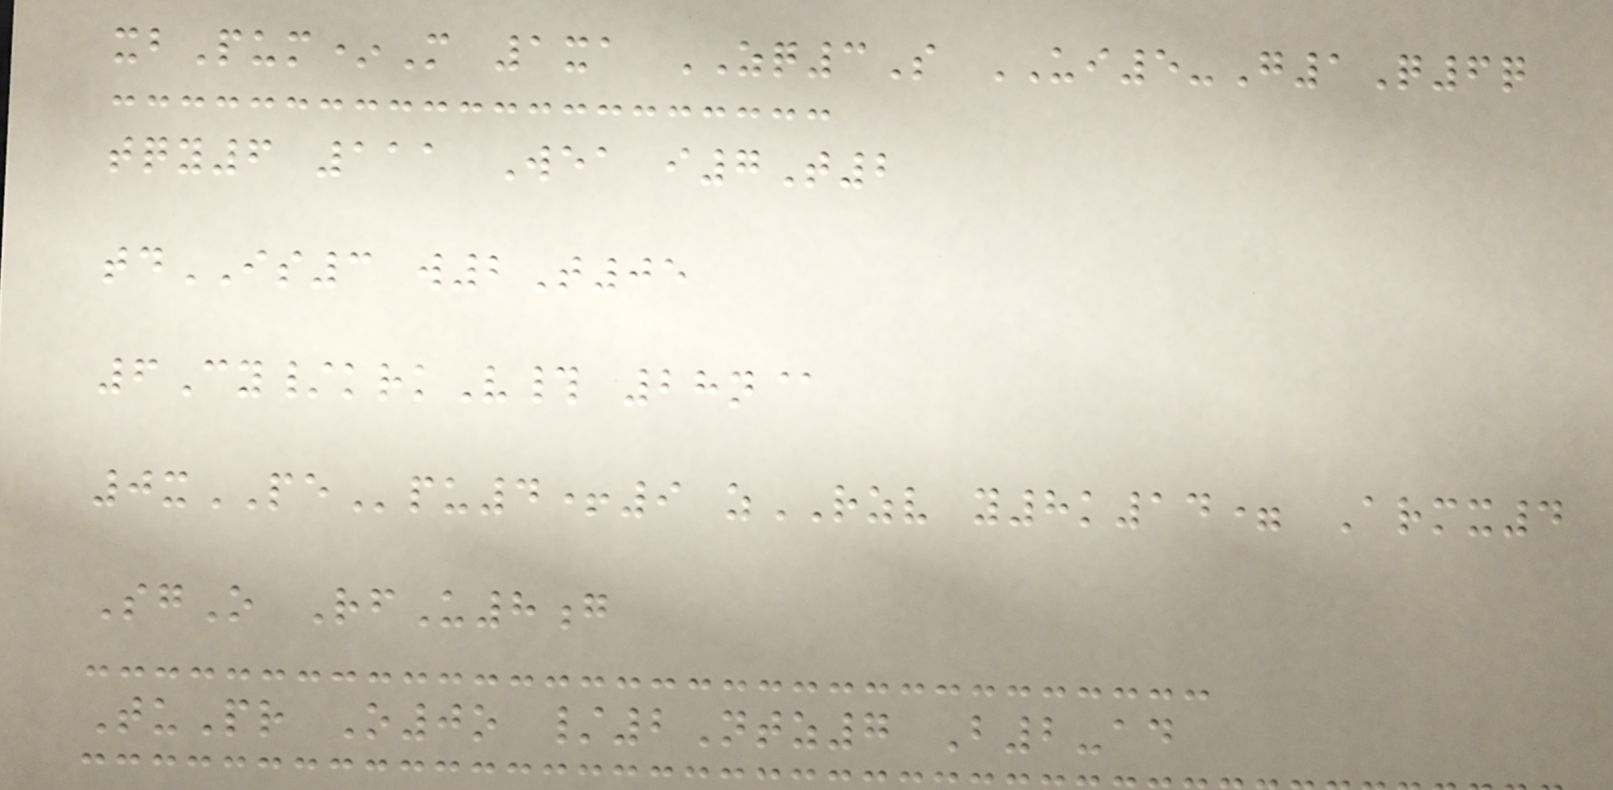xbPum*M 1xa ZQ3S UI5-G1Q6q
tqy6 111 Wea i7T2
tdIS3 w2T05
6Cy/krkV# 28n@
0xPEpu4+9 zRZV y8k14= Armx4
SgO RfU8g
TuPr O0o /2Ntz7 B2-ad
